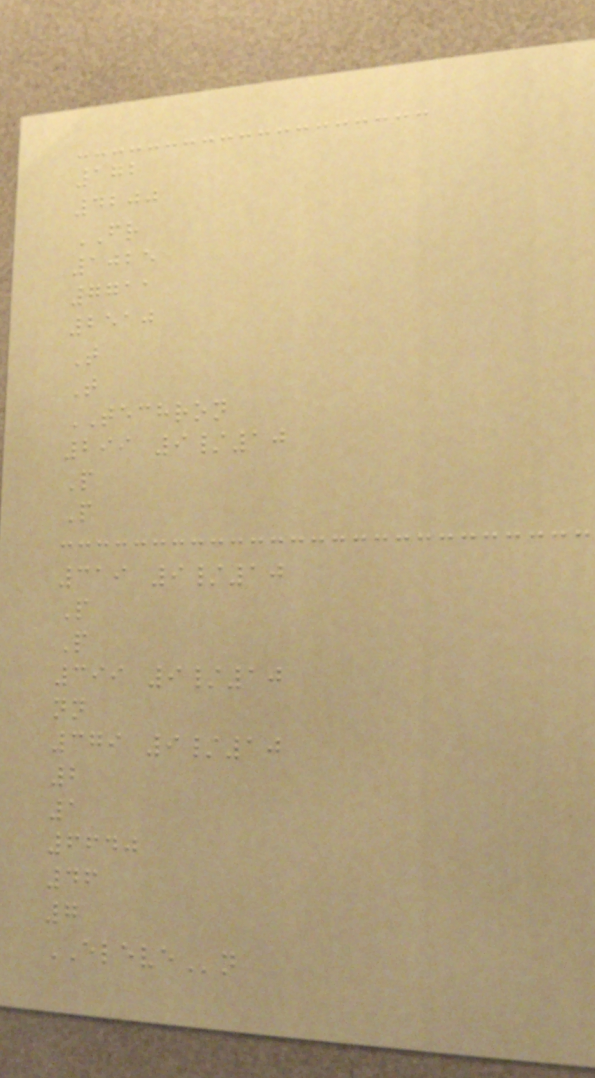172
4200
FR
1025
7711
2510
T
T
TECHRON
299 9/10
P
P
319 9/10
P
P
399 9/10
nn
379 9/10
2
1
6640
46
7
ELEVEn
